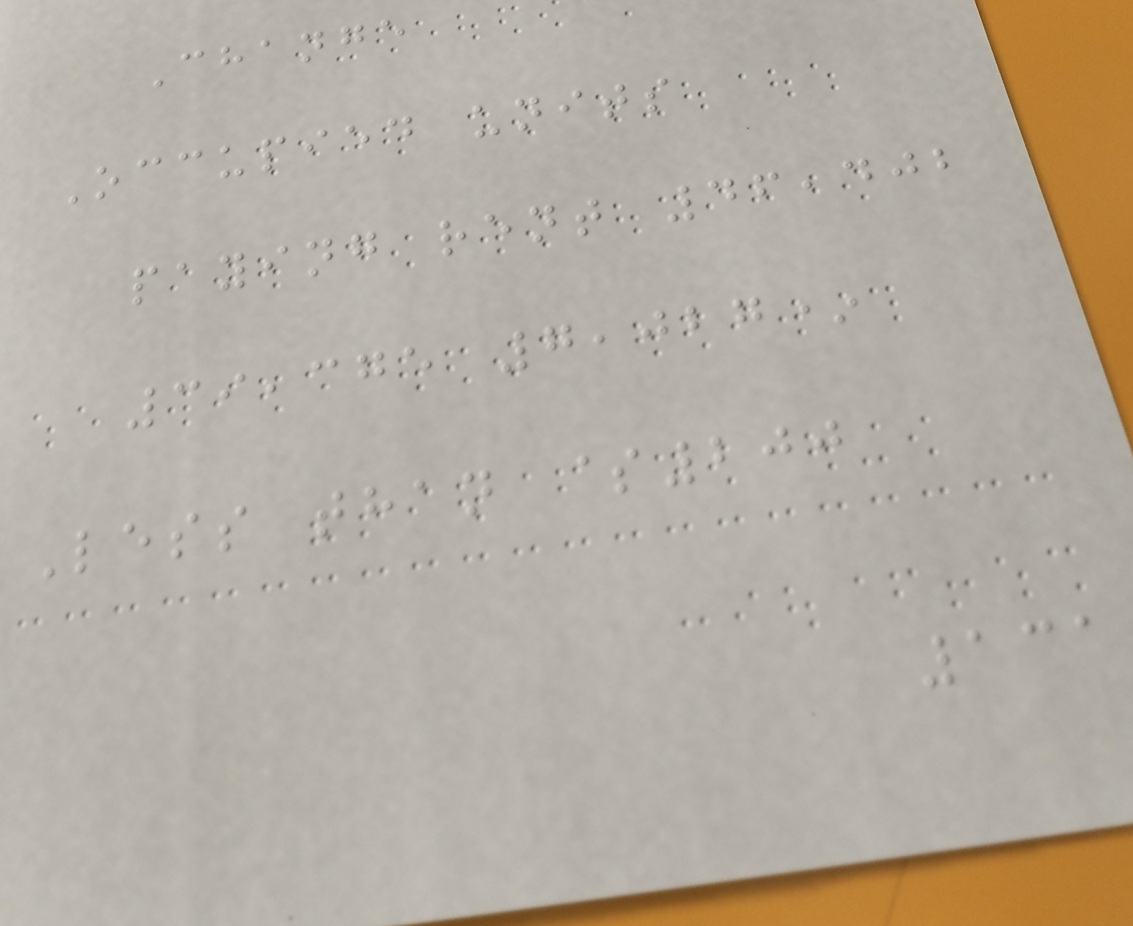Change
Occupied units
paying rent 46,402
39,375 7,027*
Less than $200
131
